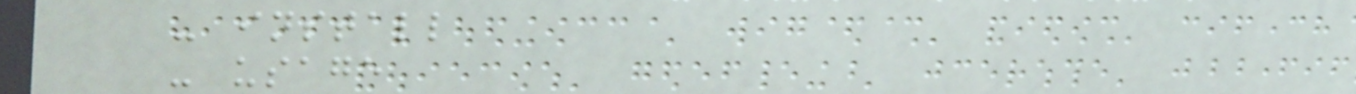- install
- usage
